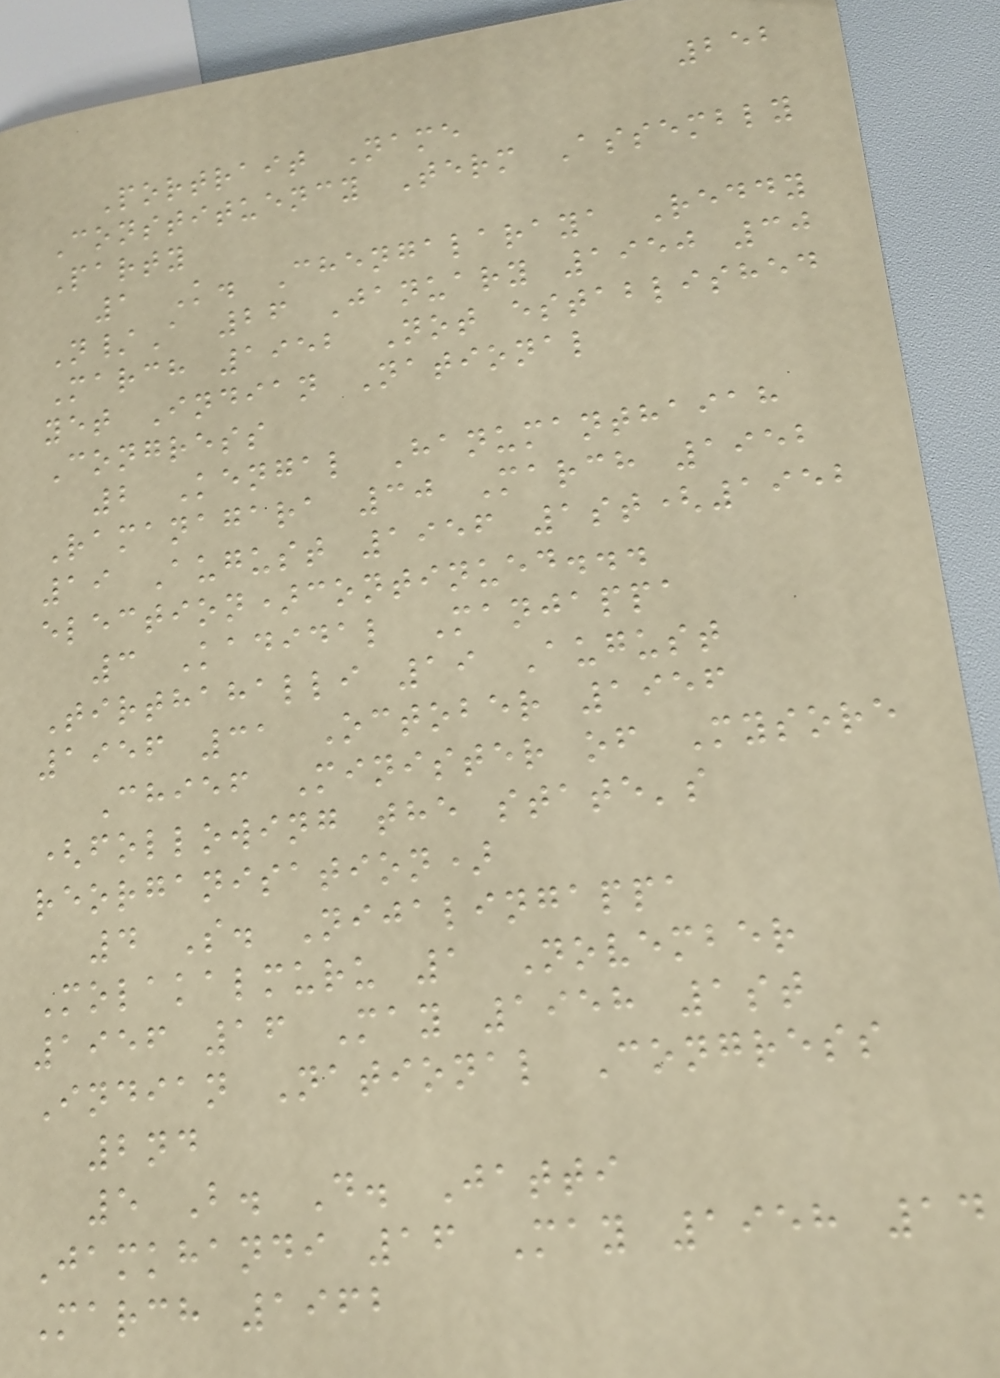252
Portrait Name
Constituency Term Assembly
Party
1 K. Chengalaraya Reddy
N/A 26 January 1950 30
March 1952 Not established
yet Indian National
Congress
2 Kengal Hanumanthaiah
Ramanagara 30 March 1952
19 August 1956 1st(1952
election)continued...
3 Kadidal Manjappa
Tirthahalli 19 August
1956 31 October 1956
Chief Minister of Mysore
(following the state's
reorganisation)
4 S. Nijalingappa
Molakalmuru 1 November
1956 16 May 1958 1st
Indian National Congress
2nd
5 B. D. Jatti
Jamkhandi 16 May 1958 14
March 1962
